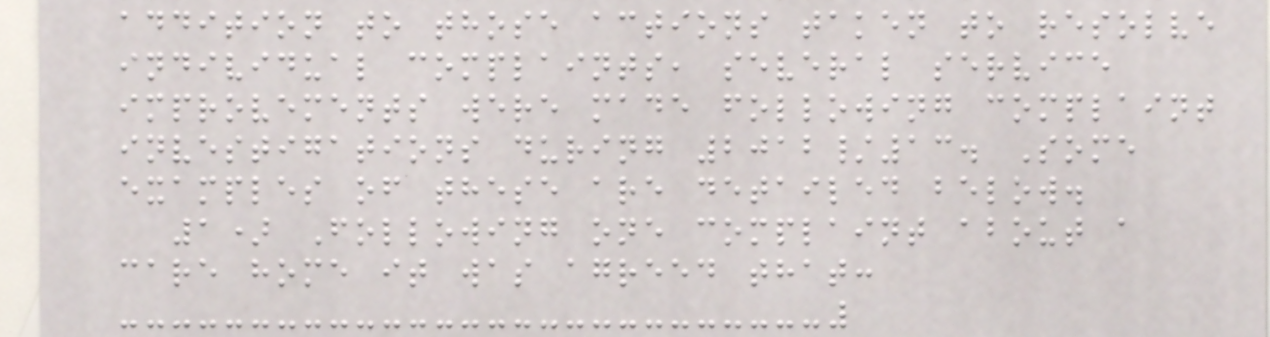addition to those actions taken to resolve
individual complaints, several service
improvements were made following complaint
investigations during 2012/13. Some
examples of these are detailed below.
1) Following one complaint about a
care home it was agreed that:
